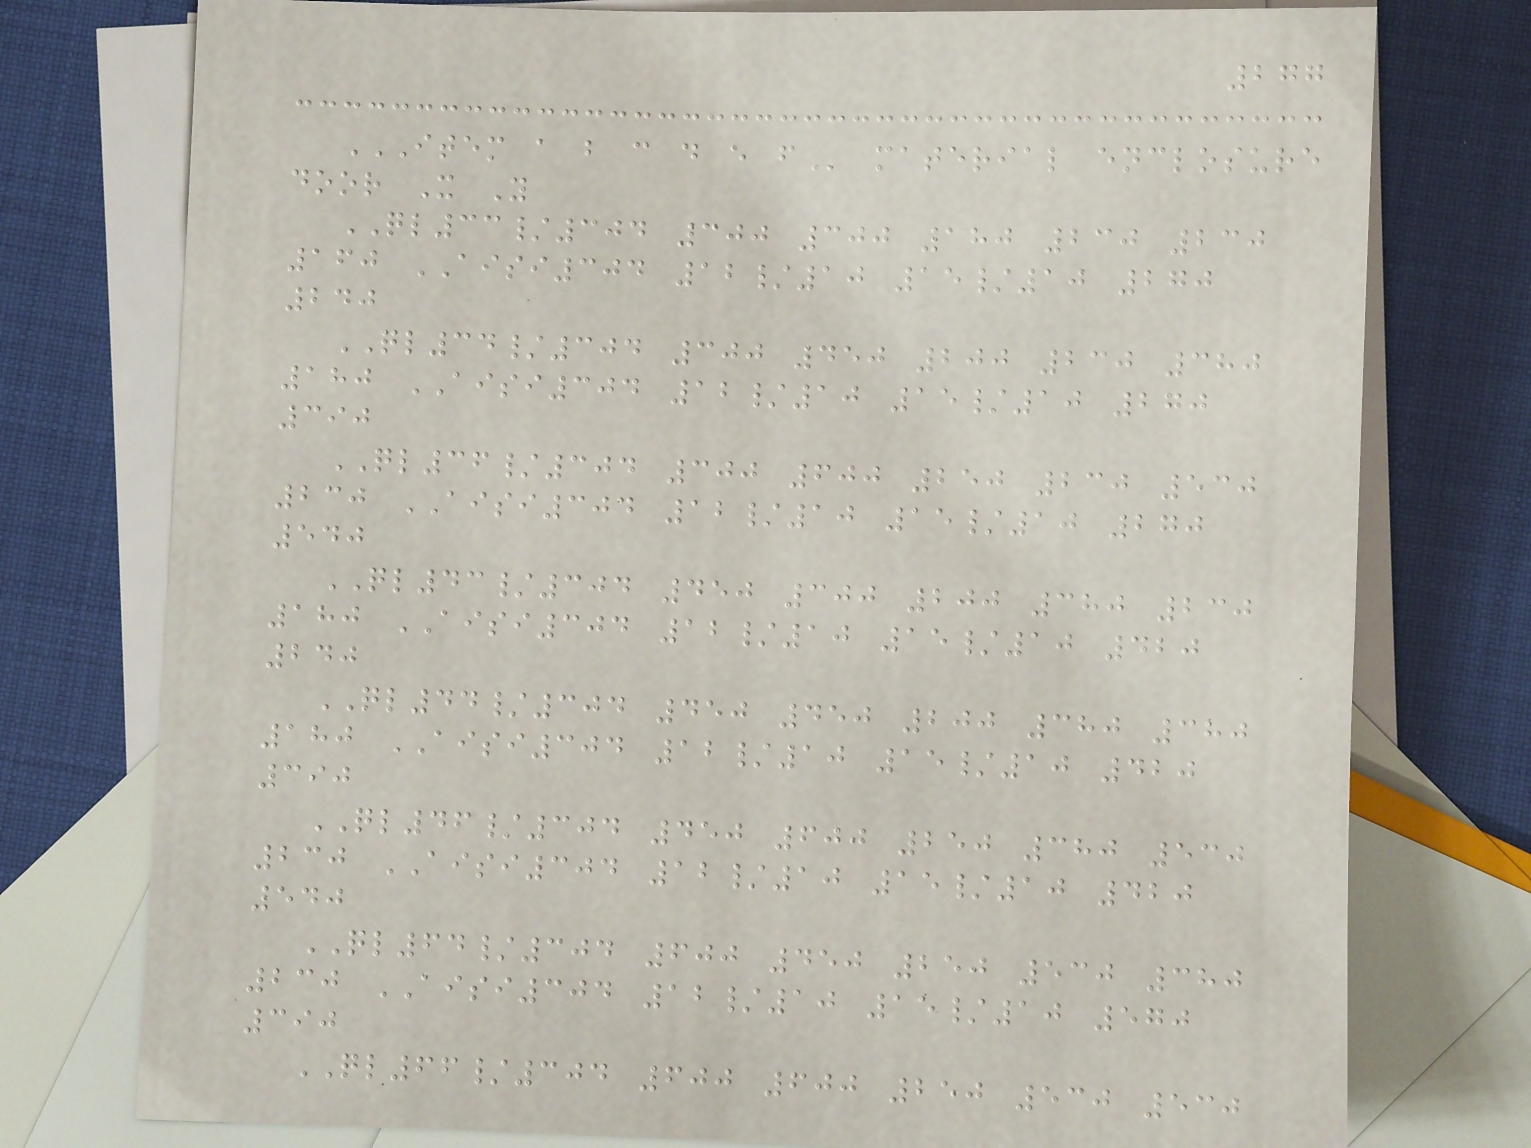277
ITEM A B C D E F material enclosure
door X Y
QL33/304 300 300 180 230 230
160 AISI304 12/10 15/10 270
240
QL34/304 300 450 200 230 380
180 AISI304 12/10 15/10 270
390
QL36/304 300 600 250 230 530
230 AISI304 12/10 15/10 270
540
QL43/304 450 300 200 380 230
180 AISI304 12/10 15/10 420
240
QL44/304 450 450 200 380 380
180 AISI304 12/10 15/10 420
390
QL46/304 450 600 250 380 530
230 AISI304 12/10 15/10 420
540
QL64/304 600 450 250 530 380
230 AISI304 12/10 15/10 570
390
QL66/304 600 600 250 530 530
